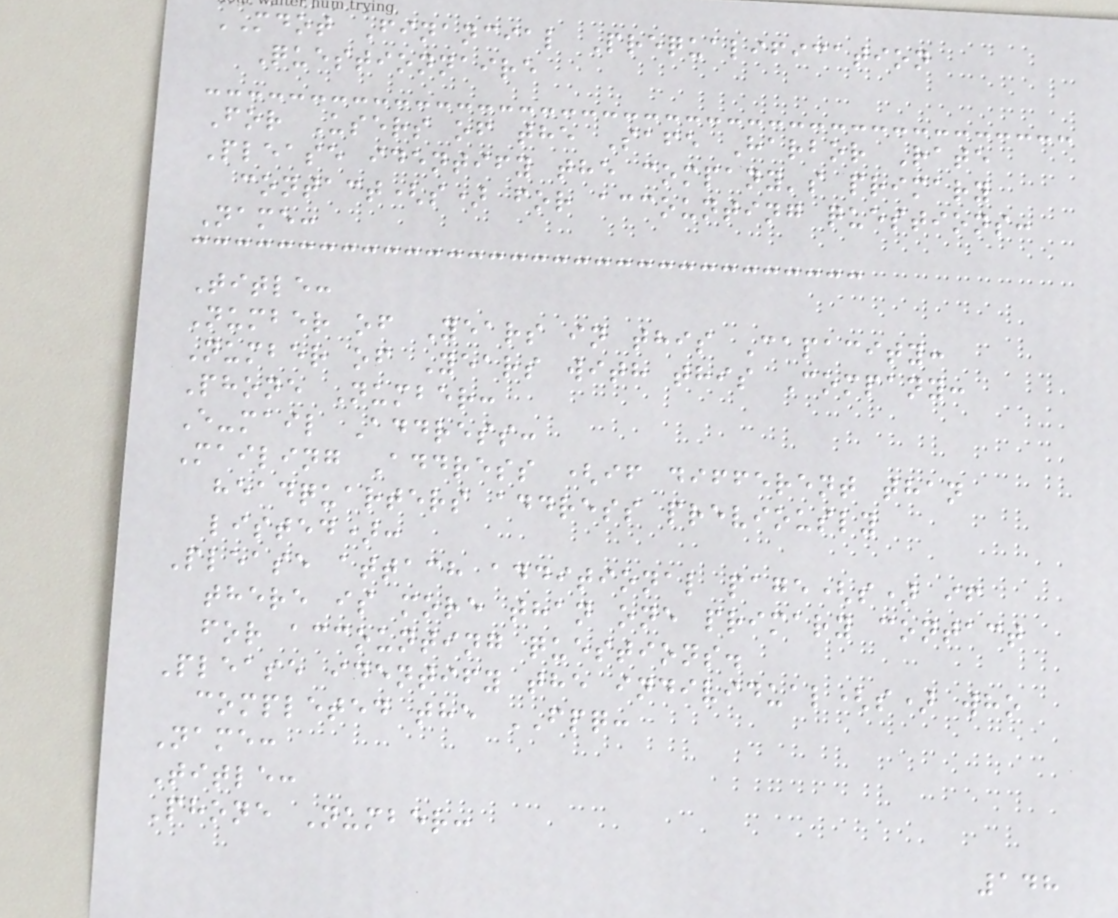MDOT Financial Prequalification
Questionnaire
For Users of the Safe Harbor Rate
Please identify the company's primary
contact(s) for accounting questions:
Name:
Title:
Number of Years in this Capacity:
Number of Years with this Company:
Phone Number:
E-mail Address:
Mailing Address (if different than
headquarters address previously
listed):
Please attach additional page(s) if
there is more than one primary contact
for accounting questions.
Please identify the individual(s) who
completed the FPQ:
Name:
Title:
Phone Number:
148
